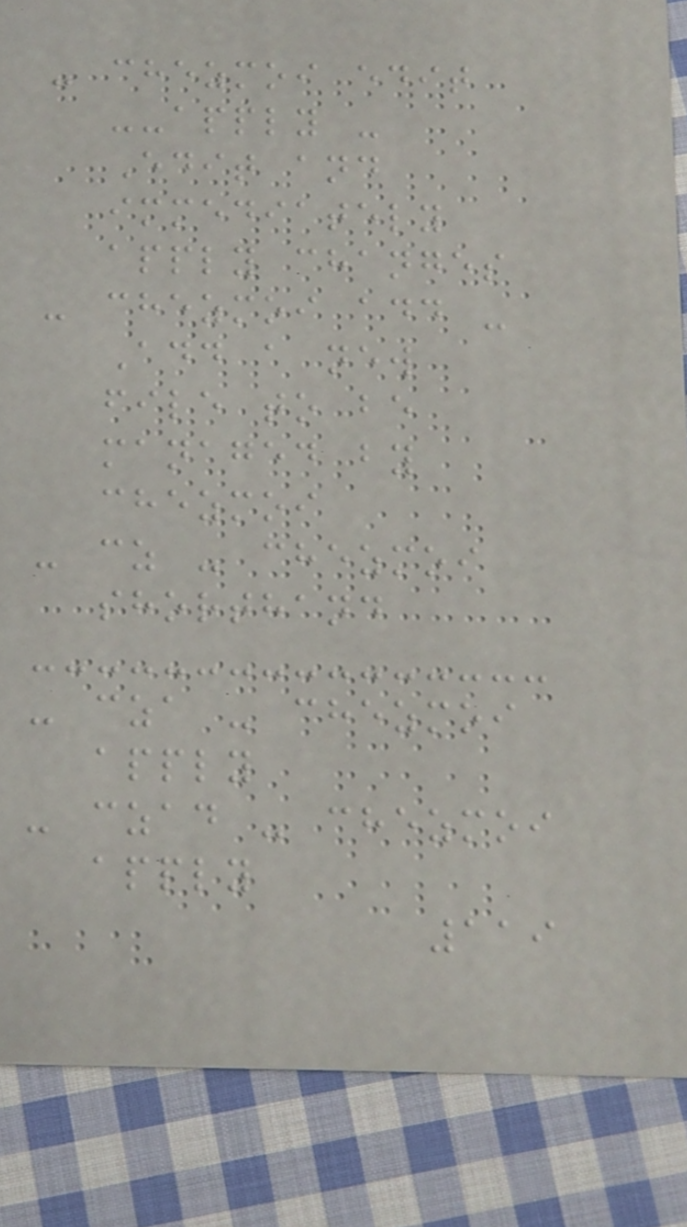- chezmoi edit
--apply -
Edit and
immediately
apply changes
- chezmoi add -
Add a new
file to be
managed by
chezmoi
- cz - chezmoi
shorthand
- cza - chezmoi
apply
- czad - chezmoi
apply
119
